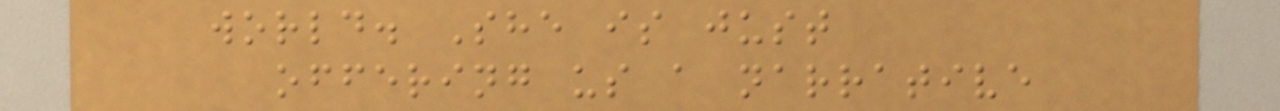world. She is just
offering us a narrative
